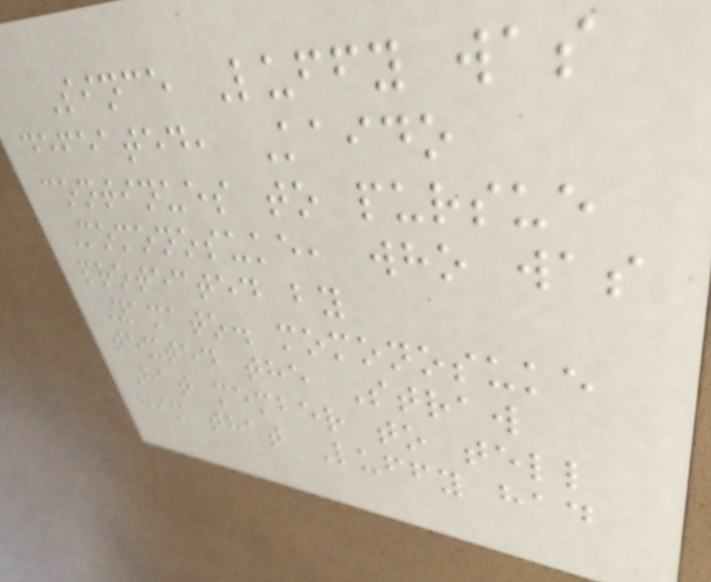Since Luffy was
defeated, Kaido
continues to pursue
Momonosuke, who was
protected by
Yamato. momonosuke
texted the Straw
Hat member to tell
him that Luffy had
